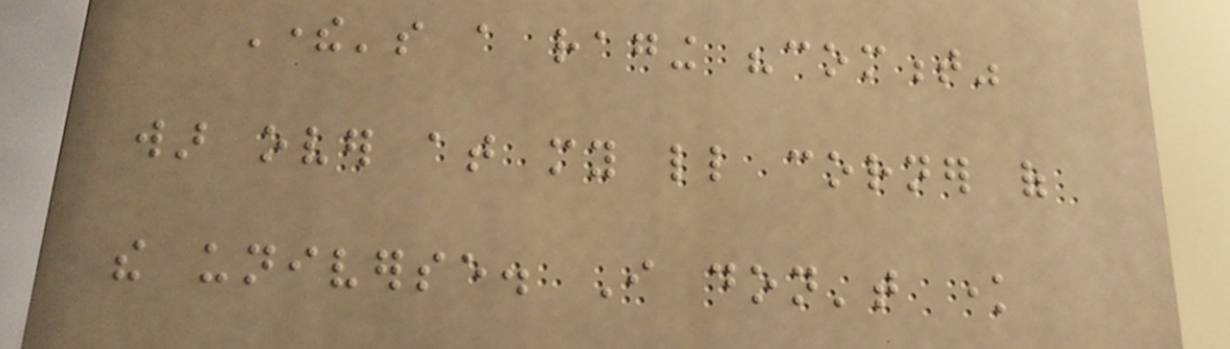There's a raging "comment"
war over at my little corner of
the universe. I don't know
